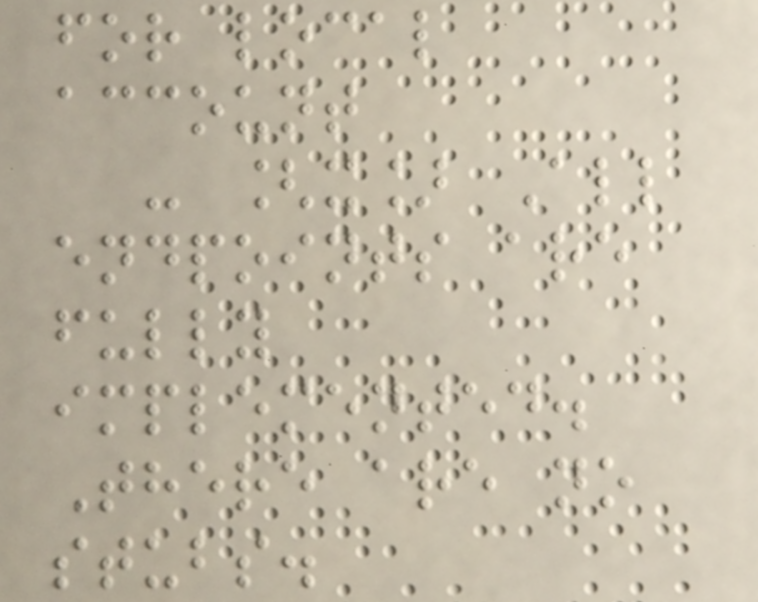for local
account
- [x] All
endpoints are
fully
implemented.
There are no
stubs.
